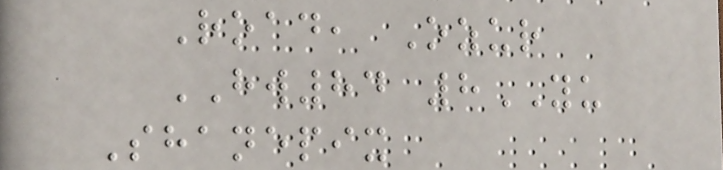Road, Ozur
HW84 8YU
Shanepix
